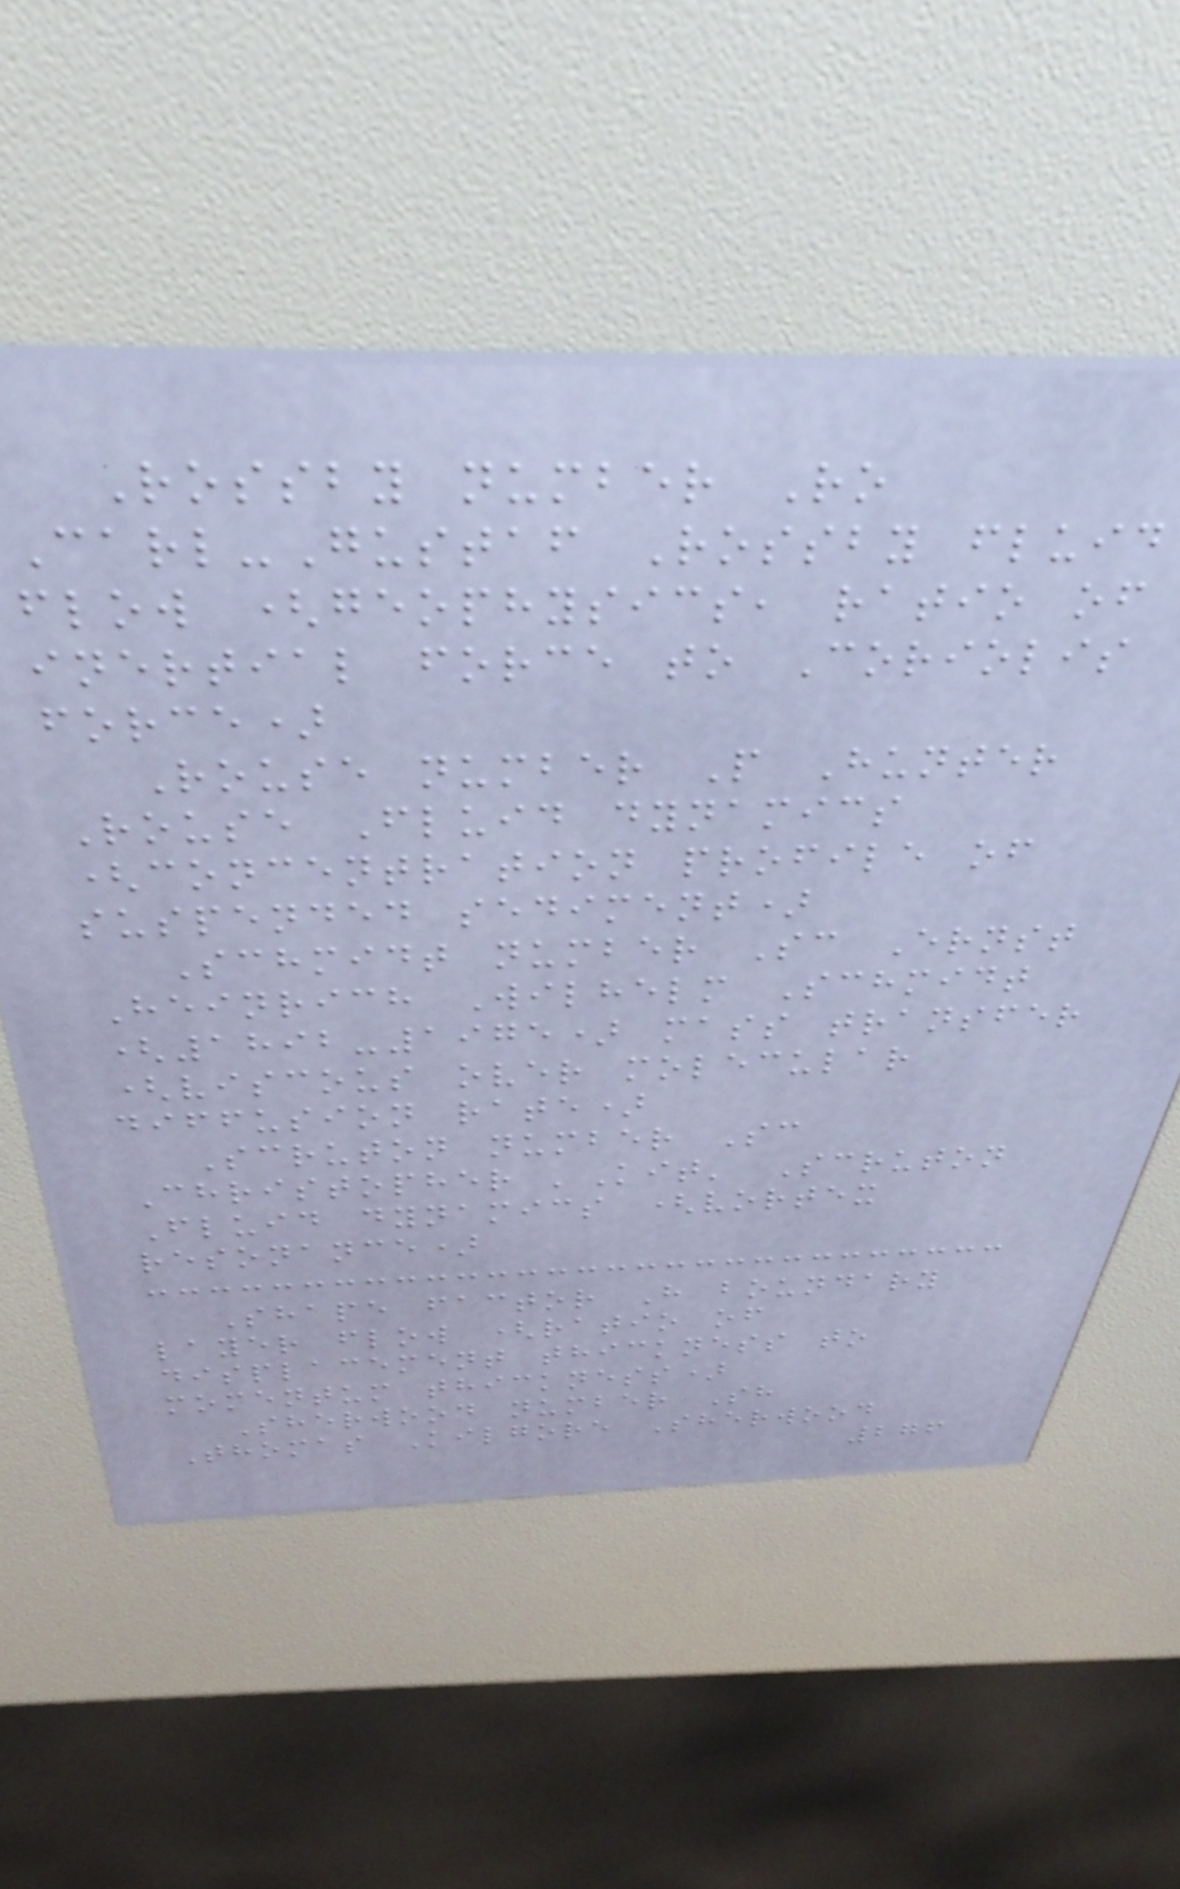Rossby number Ro
Carl-Gustaf Rossby fluid
flow (geophysics, ratio of
inertial force to Coriolis
force)
Rouse number P Hunter
Rouse Fluid dynamics
(concentration profile of
suspended sediment)
Schmidt number Sc Ernst
Heinrich Wilhelm Schmidt
(1892-1975) mass transfer
(viscous over molecular
diffusion rate)
Scruton number Sc
Christopher 'Kit' Scruton
Fluid dynamics (vortex
resonance)
Shape factor H boundary
layer flow (ratio of
displacement thickness to
momentum thickness)
Sherwood number Sh
Thomas Kilgore Sherwood
276
